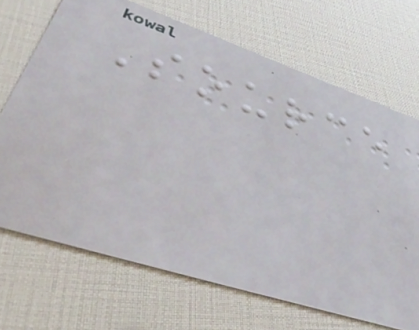Source
